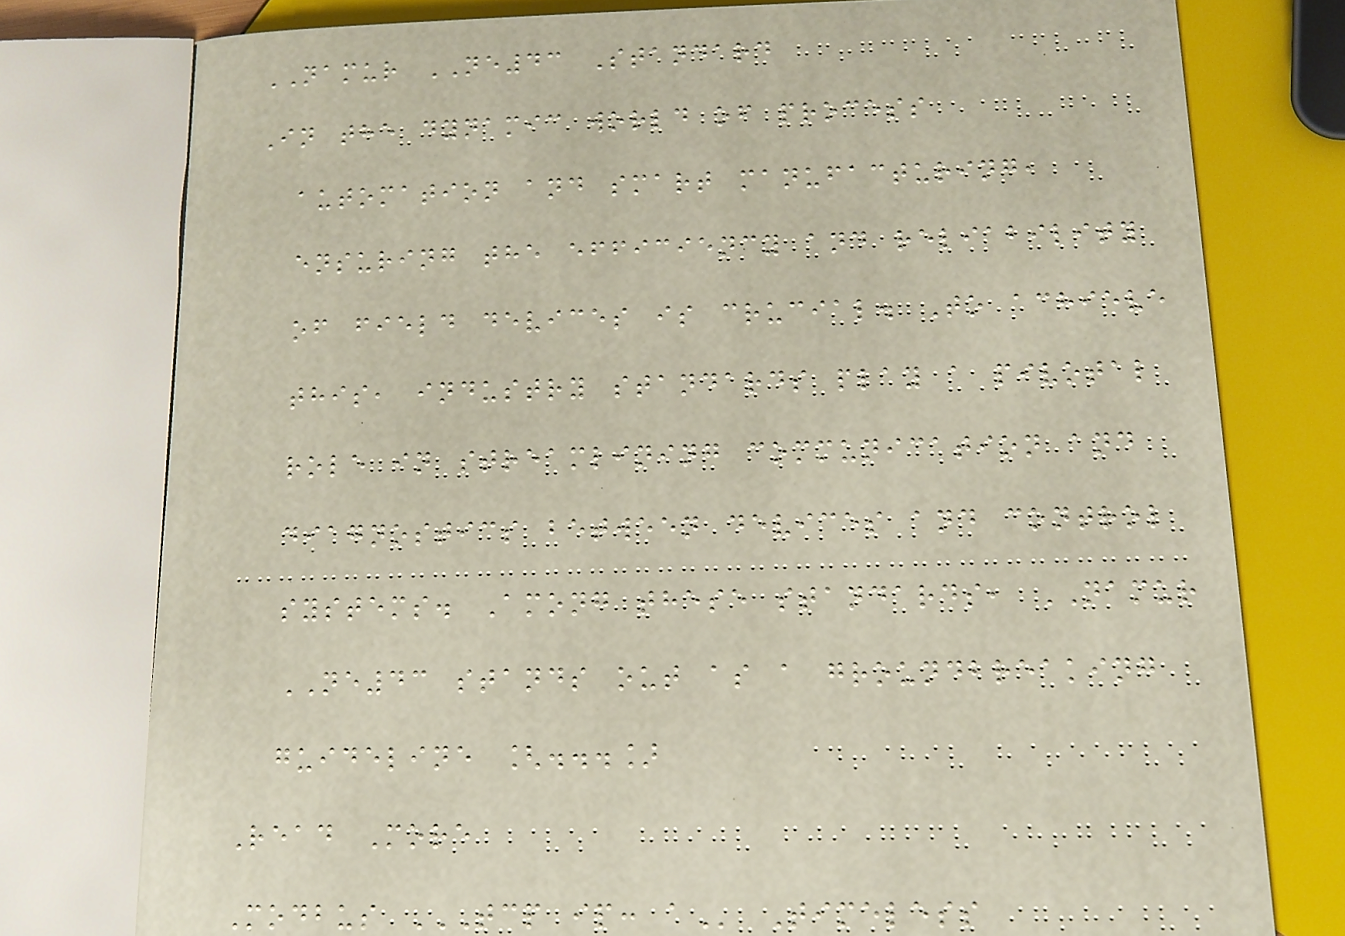NAMUR NE43 Standard
In the dynamic world of process
automation and smart manufacturing,
ensuring the efficiency and reliability
of field devices is crucial. To achieve
this, industry standards play a pivotal
role in streamlining communication and
diagnostics between devices and control
systems. Among these standards, NAMUR
NE43 stands out as a groundbreaking
guideline [...]
Read More
Modbus TCP IP: A Timeless
